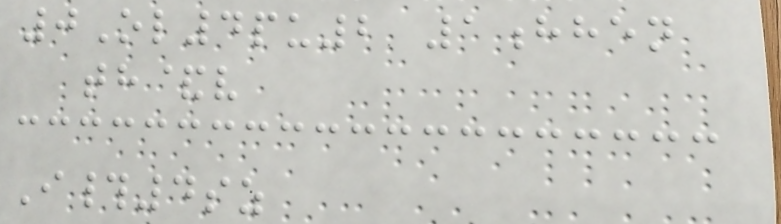0Ol4pu2 1hhen
th&v
I#4sz
